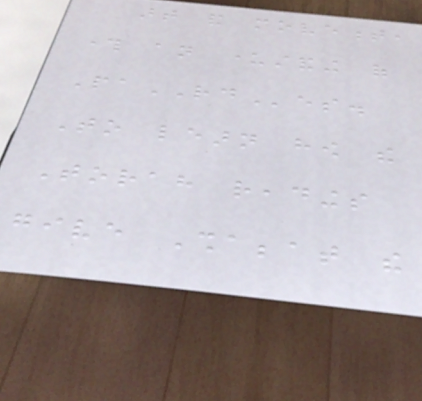art and movement,
through an understanding of
PaRDes.
To learn how the
Torah readings
give Shabbat the
